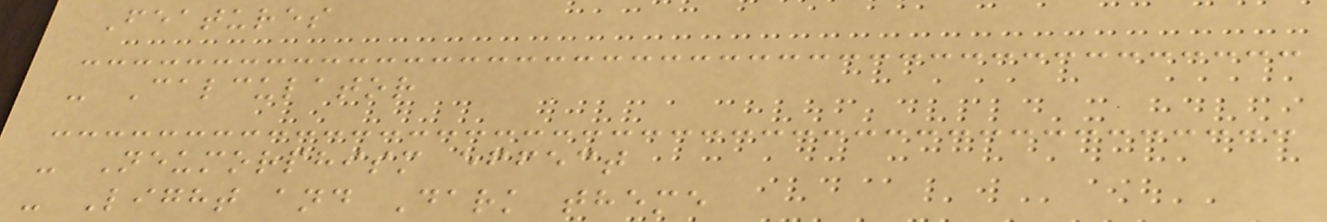Features
- Calculator
- Neumorphism effect
- Light and Dark theme
